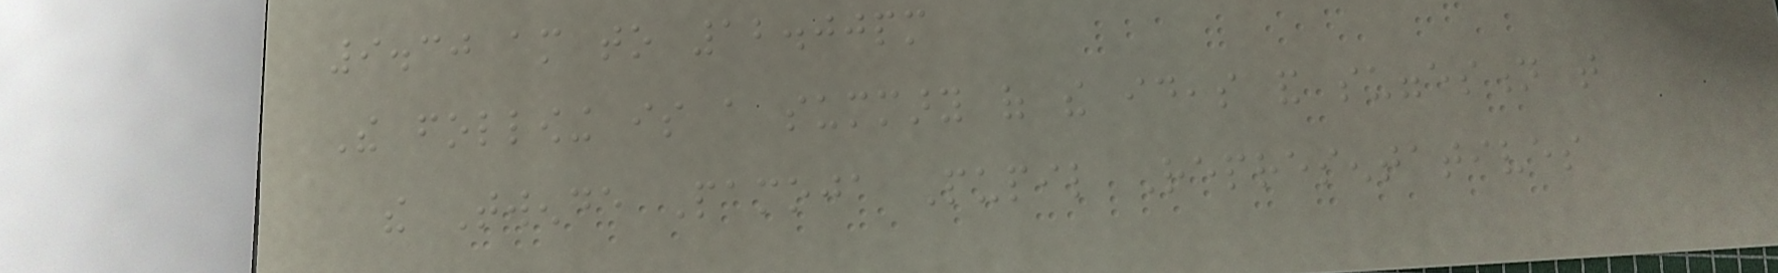9.30 am to 12.00pm
The following is a summary of the ideas and suggestion that
the Twende Pamoja Pupil Representatives
